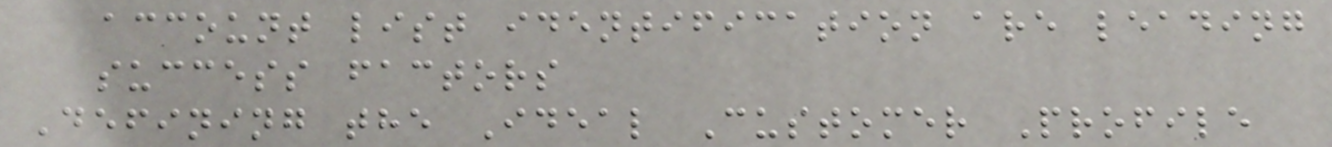account list identification are leading
success factors
Defining the Ideal Customer Profile
